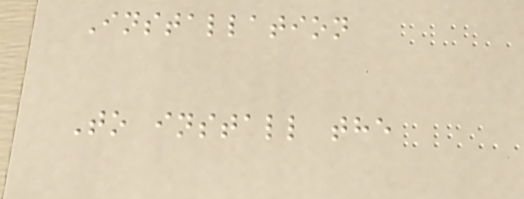Installation
To install the
